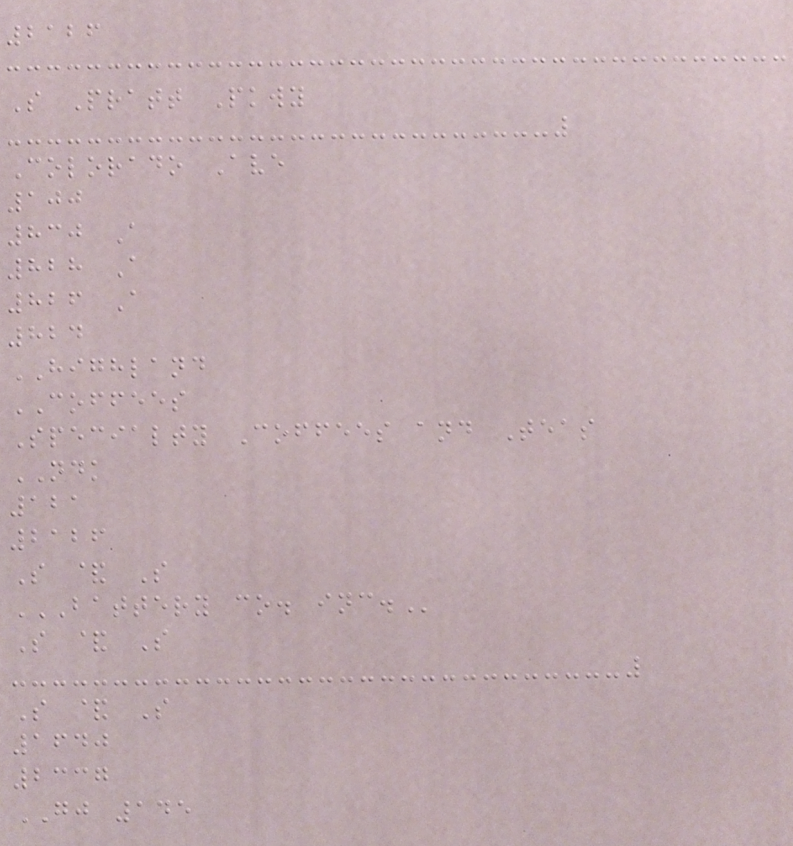2126
S Pratt Pkwy
Colorado Ave
100
830 A
828 A
826 A
824
HIGHLAND
COFFEES
Specialty Coffees and Teas
NDK
121
2126
S & S
BATTERY CO. INC.
S & S
S & S
1640
2337
GJ 145
